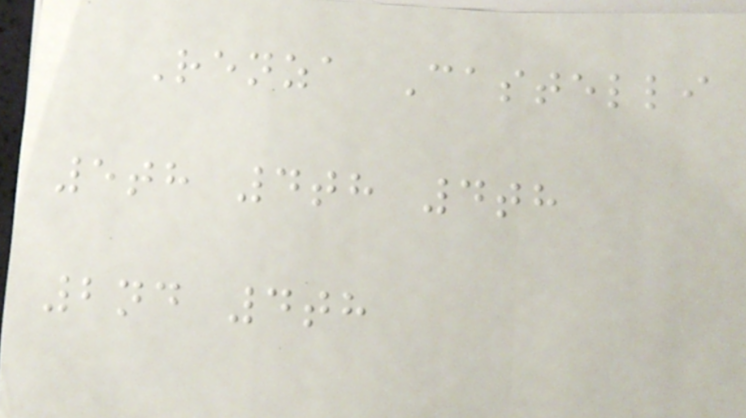Renza Castelli
5th 4th 4th
2nd 4th
